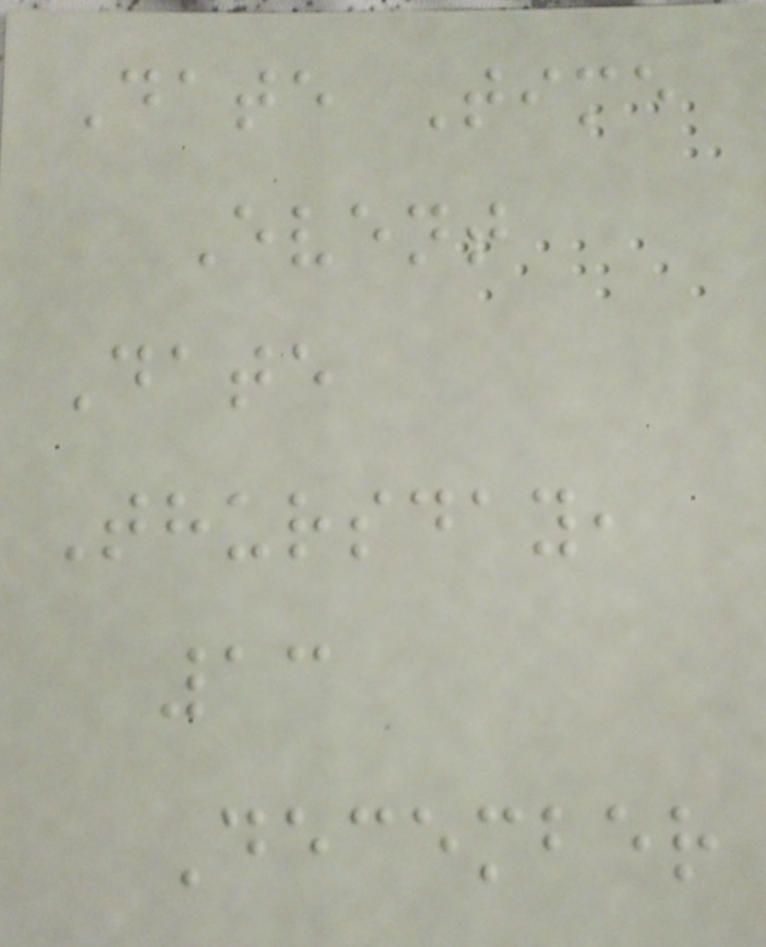Date Time
Event
Date
Thursday,
13
December
